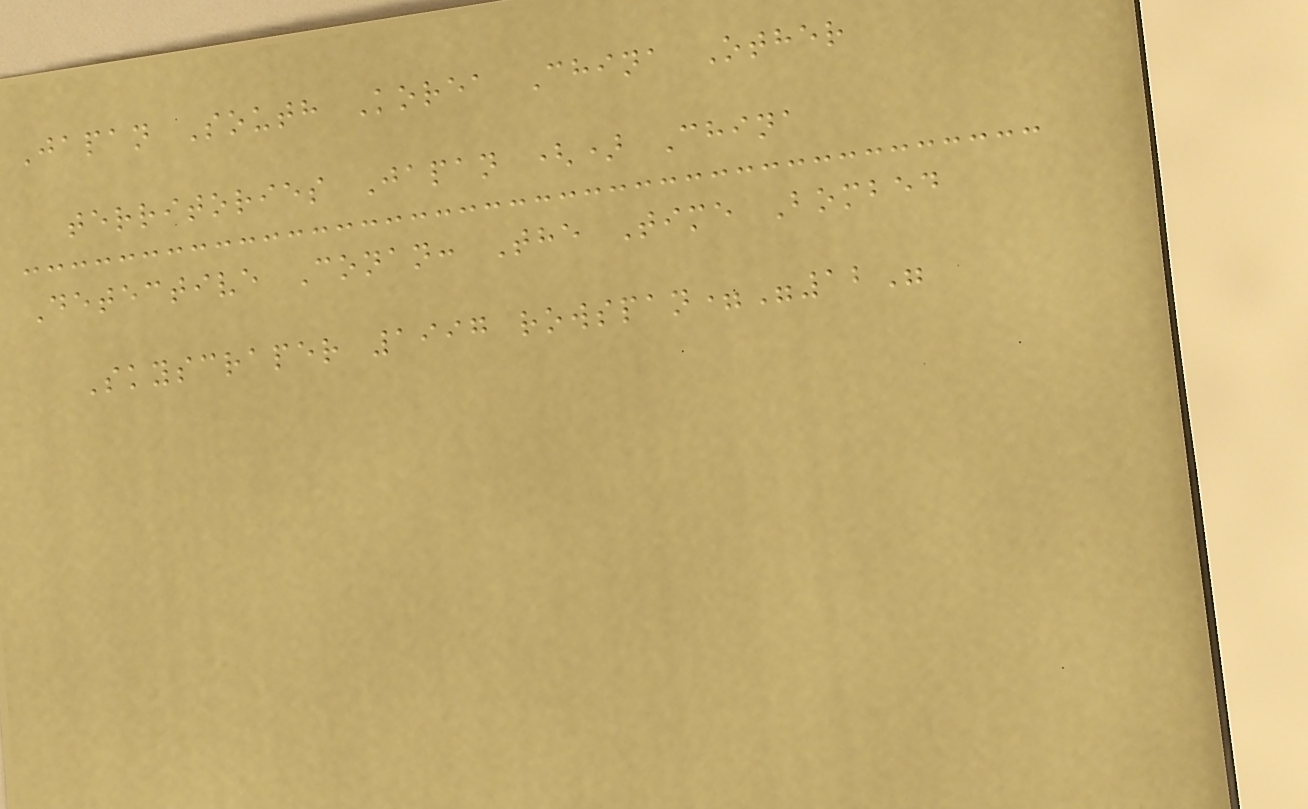Japan South Korea China Other
territories Japan () China
Detective Conan: The Time Bombed
Skyscraper 1997 rowspan="12"
